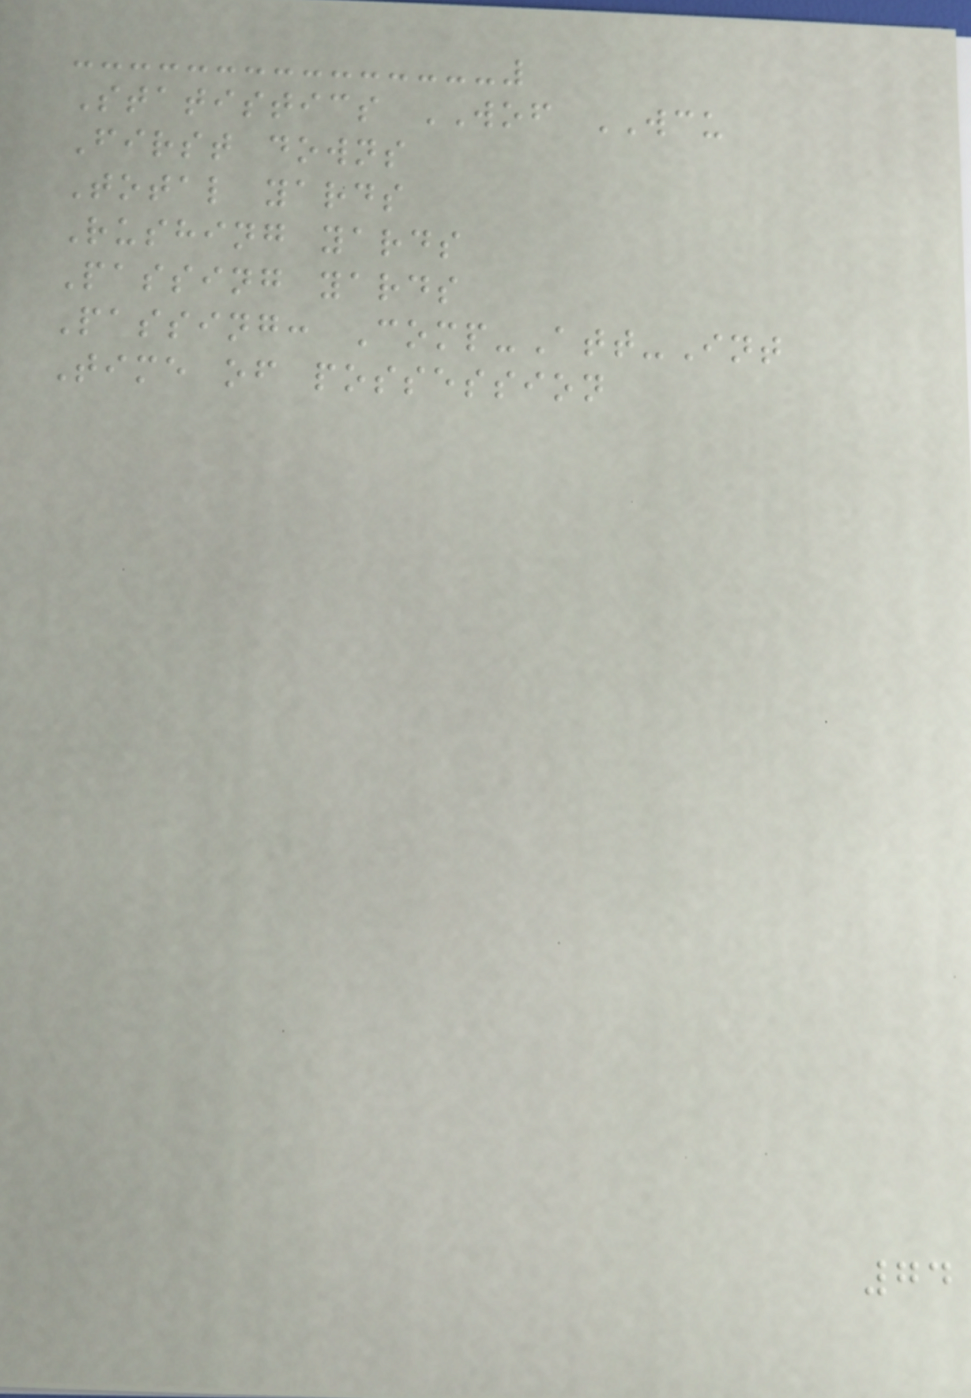Statistics WOF WCU
First downs
Total yards
Rushing yards
Passing yards
Passing: Comp-Att-Int
Time of possession
74
